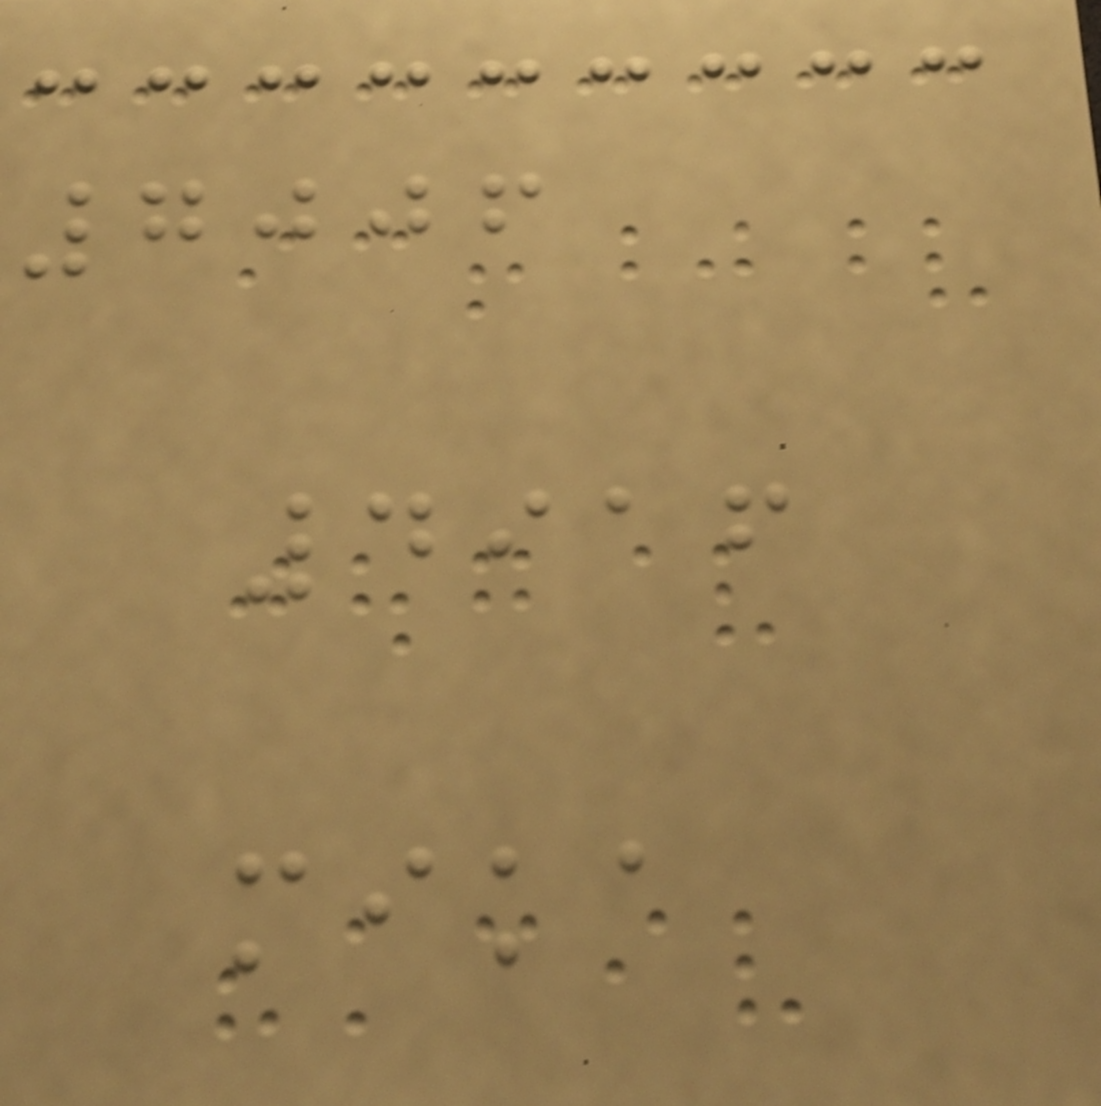7006
4916
mika
